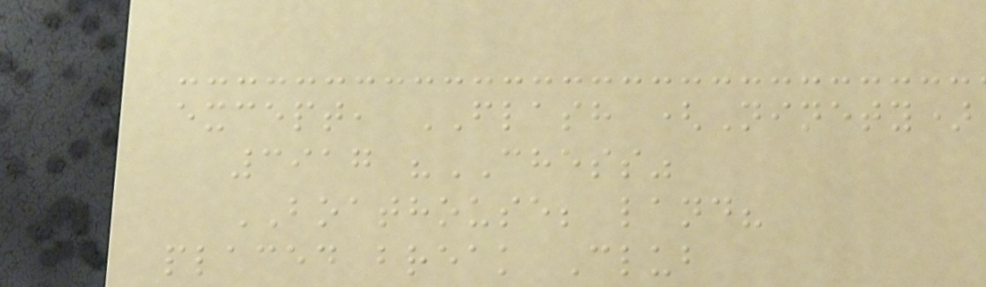except, FLASH (Ninety)
3917 "CHESS"
BOATHOUSE; land?
placed break Club
